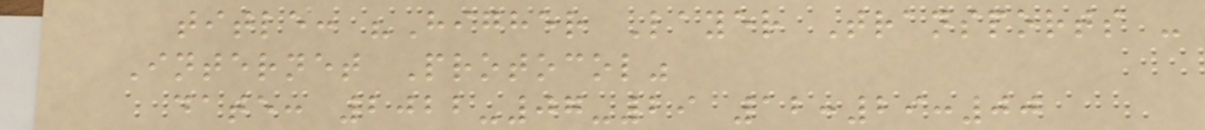title: "Higher Layer Transports -
Internet Protocol"
date: 2022-07-29 12:29:00
